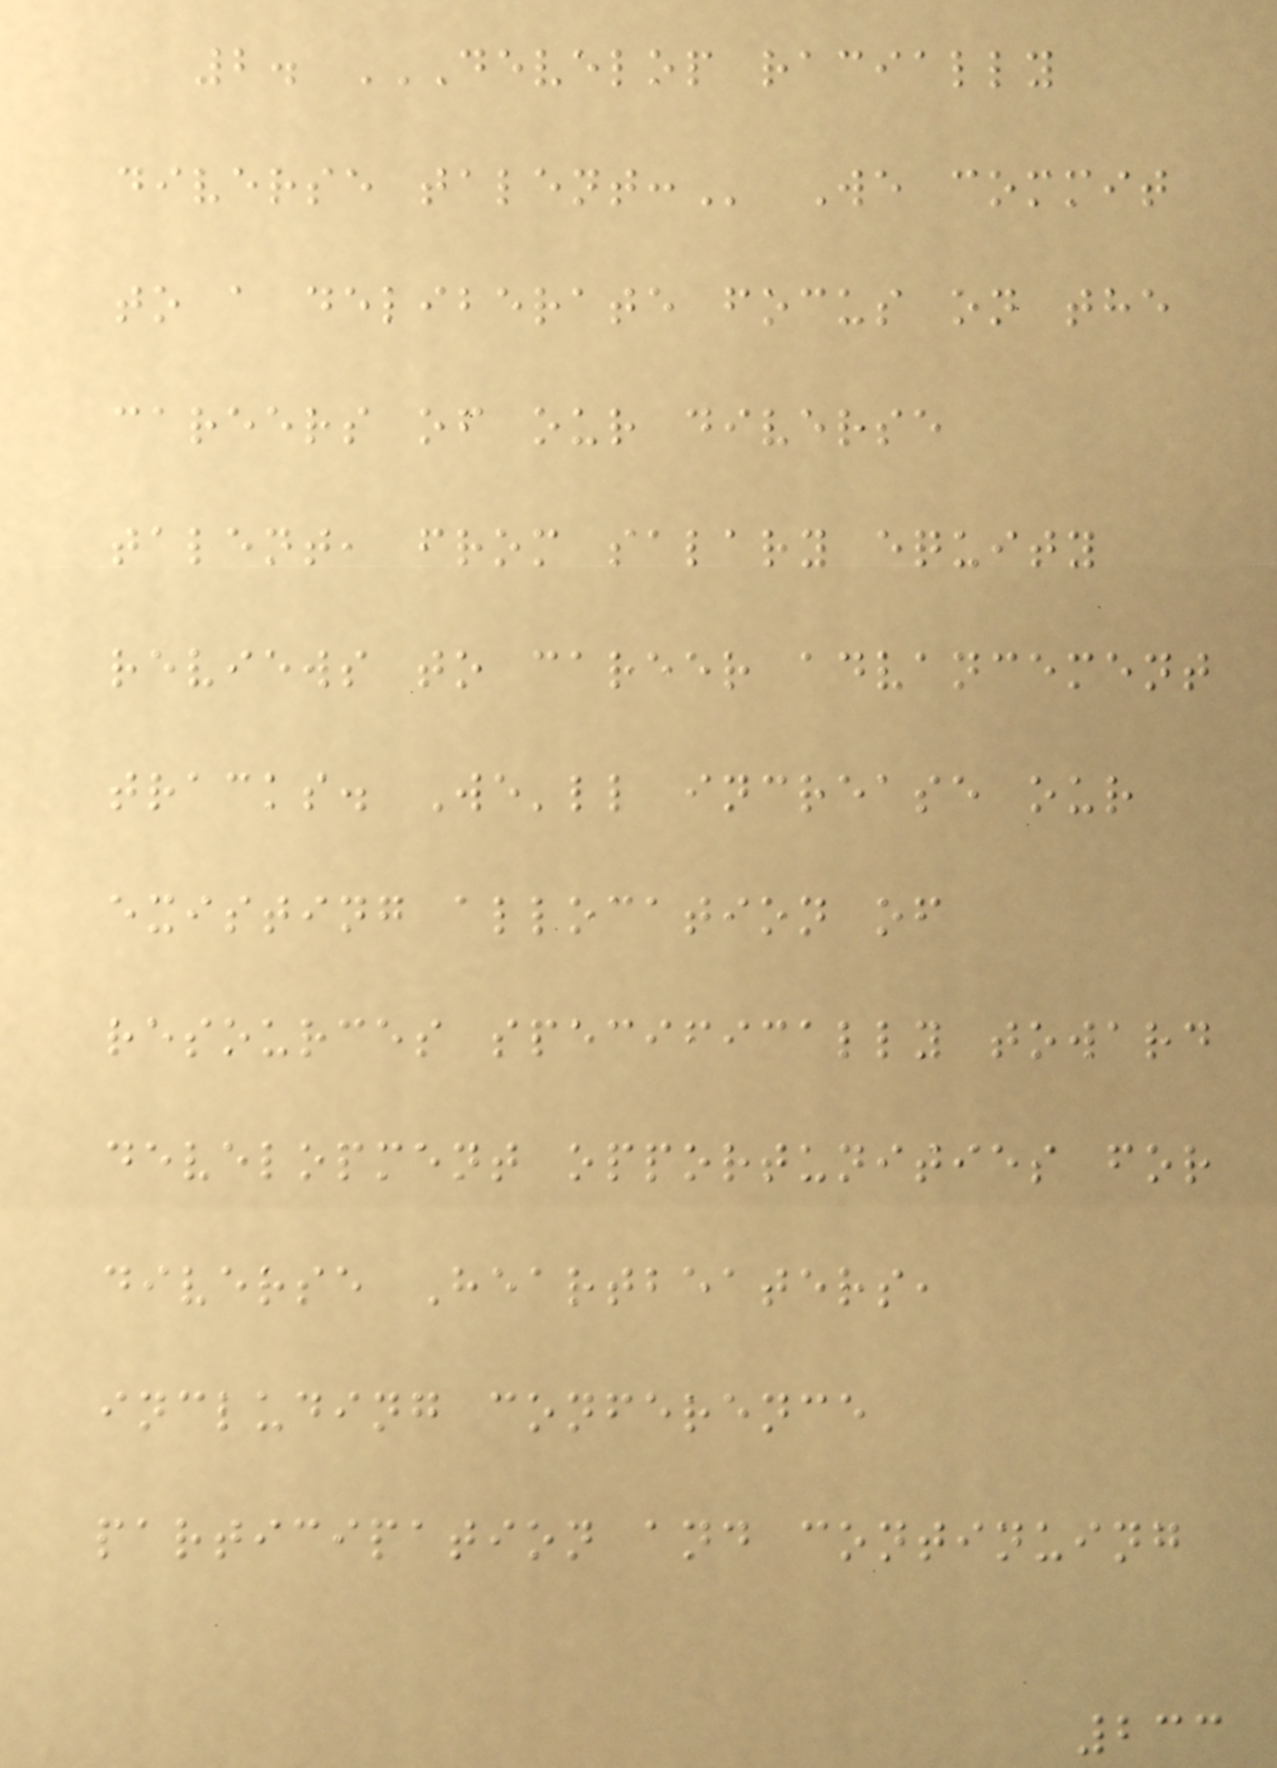2. DEVELOP RACIALLY
DIVERSE TALENT: We commit
to a deliberate focus on the
careers of our diverse
talent, from salary equity
reviews to career advancement
tracks. We'll increase our
existing allocation of
resources specifically toward
development opportunities for
diverse Heartbeaters,
including conference
participation and continuing
233
